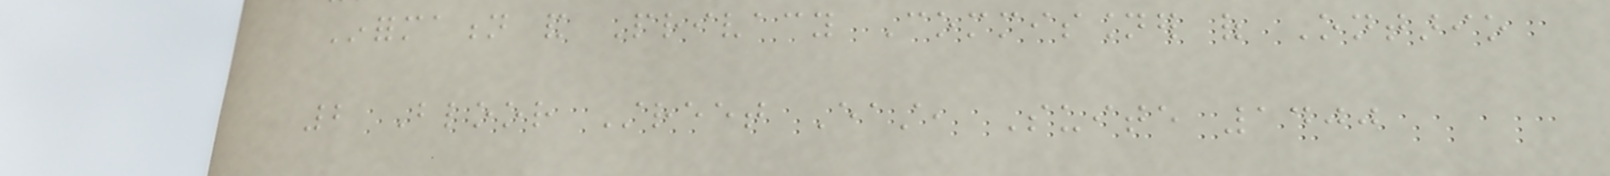Information and Privacy Commissioner of Ontario
2 Bloor Street East, Suite 1400
